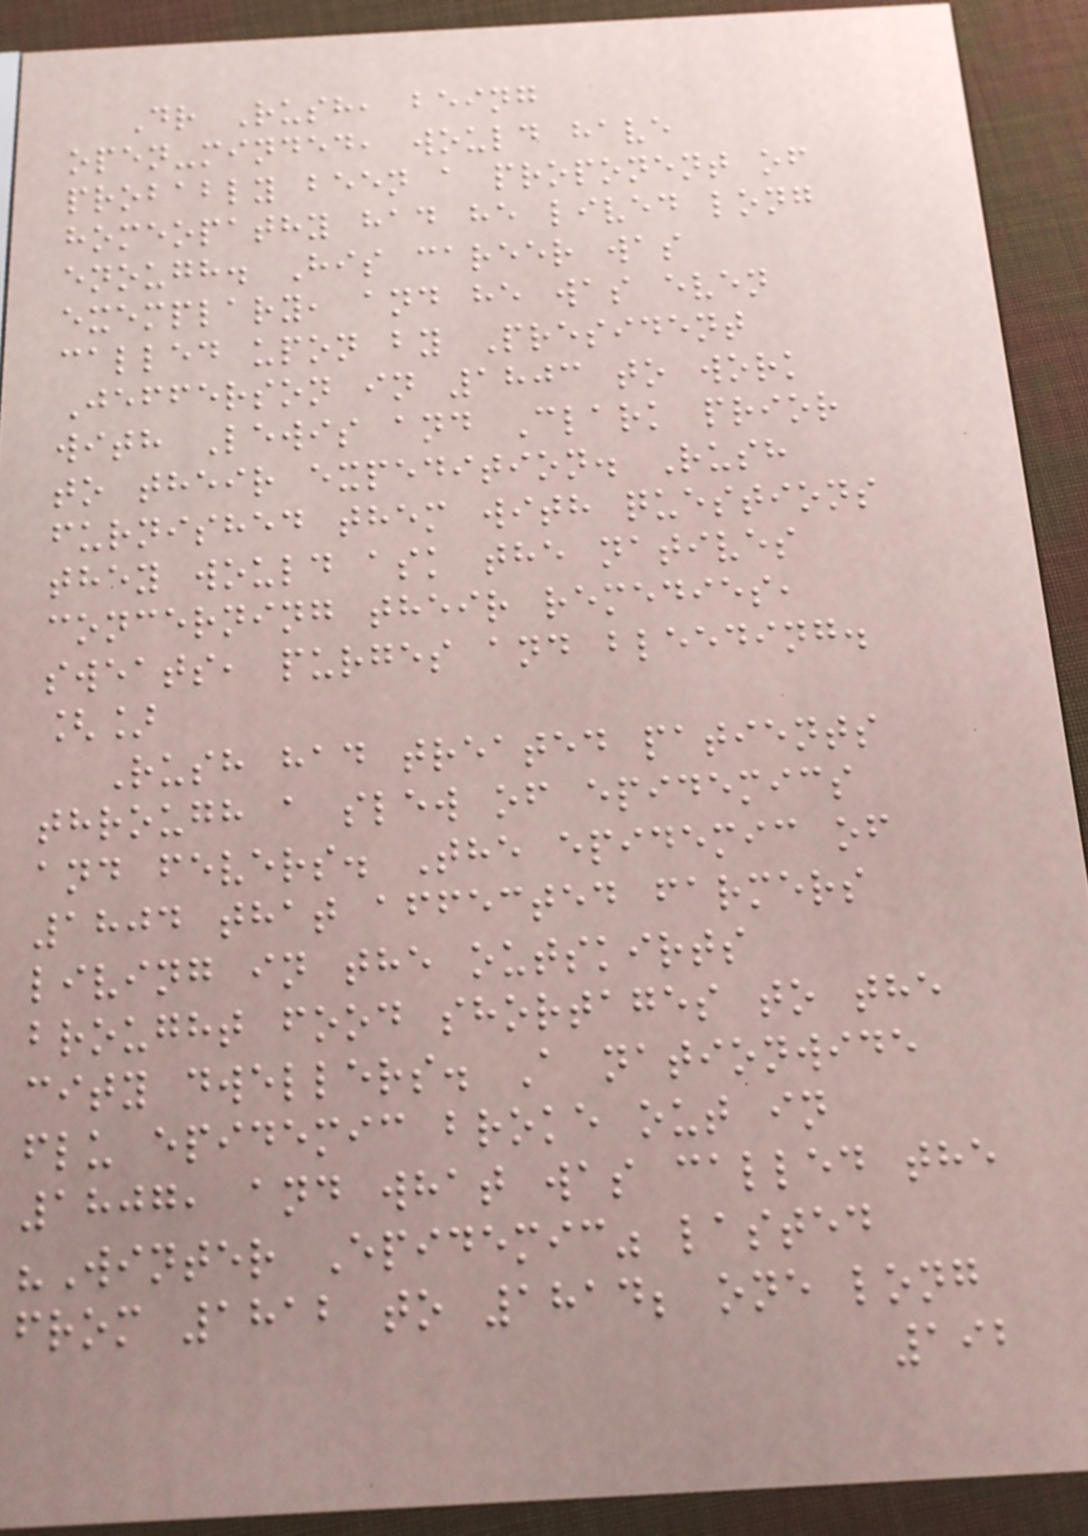Dr Rush, being
open-minded, would have
probably been a proponent of
homeopathy had he lived long
enough. His career was
exemplary, and he was even
called upon by President
Jefferson in 1803 to work
with Lewis and Clark prior
to their expedition. Rush
furnished them with questions
they would ask the natives
concerning their remedies,
sweats, purges and bleeding.
[]
Rush had treated patients
through a slew of epidemics
and fevers. The epidemic of
1804 that affected farmers
living in the outskirts
brought food shortages to the
city dwellers. A nationwide
flu epidemic broke out in
1807, and what was called the
"Winter Epidemic" lasted
from 1812 to 1814; one long
192
